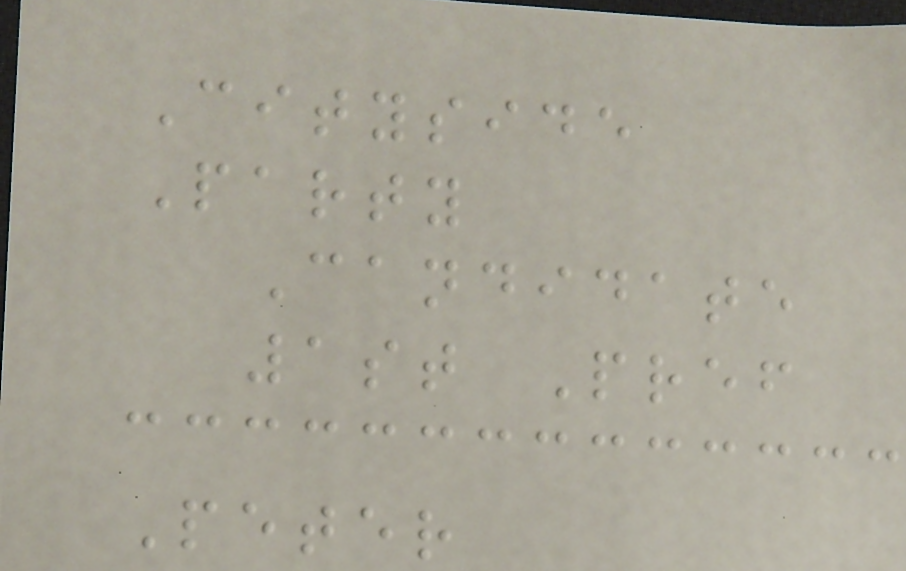Cityside
Party
Candidate
1st Pref
Peter
